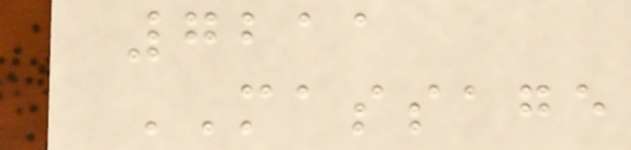7211
MASSAGE
